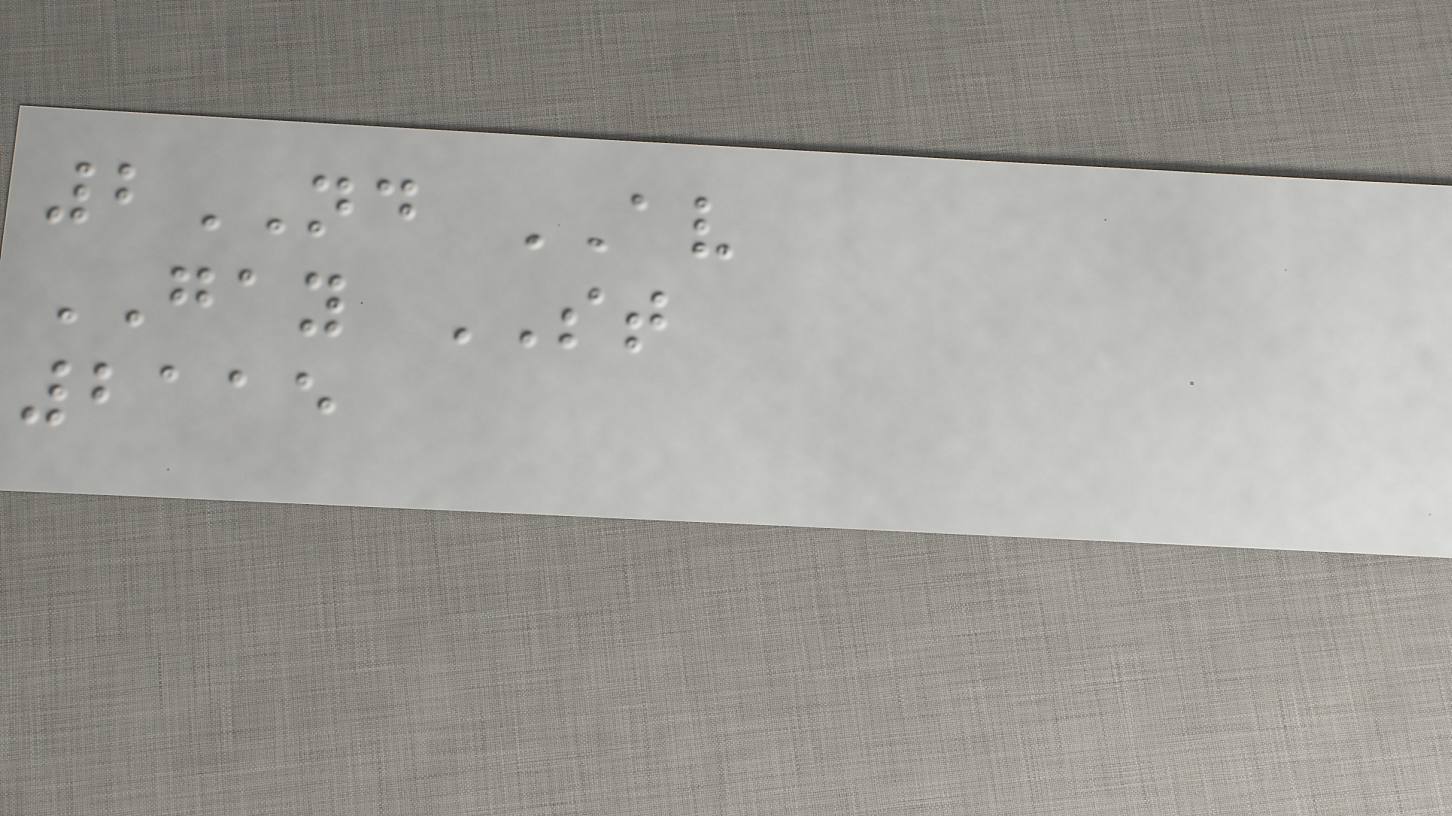2ND AV
GAY ST
2115
